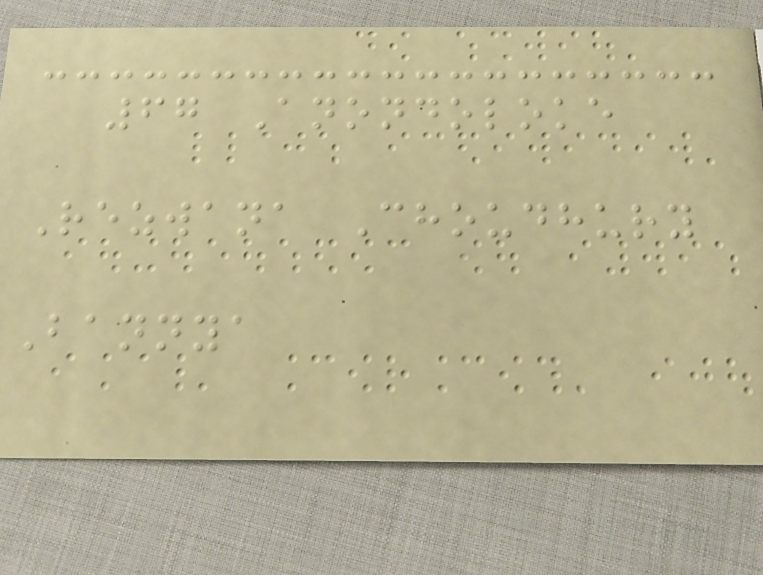67 Anondoloke
Rezwana Choudhury
Bannya
